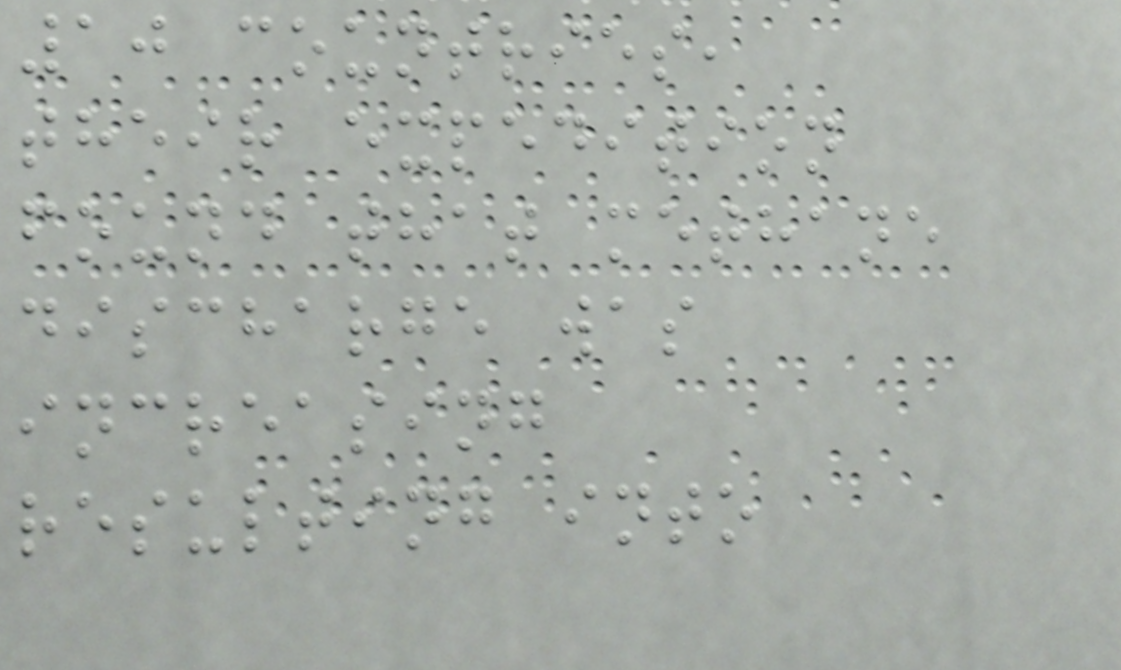10 countries,
their expedition
found that methane
discharge was
increasing
resulting into
